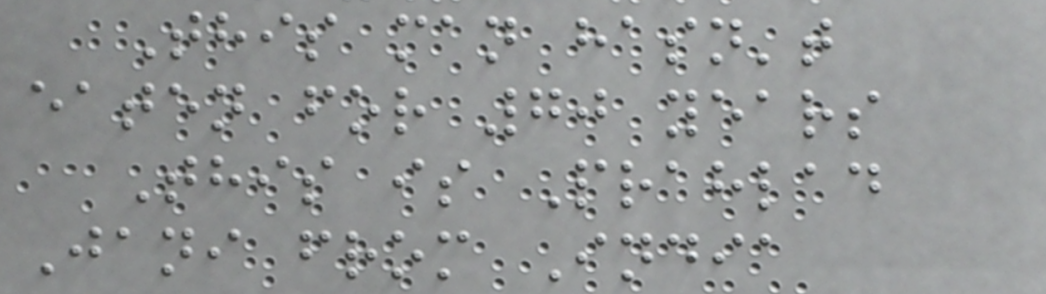This man hasn't
eaten for 70 years
This is Prahlad
Jani from India
